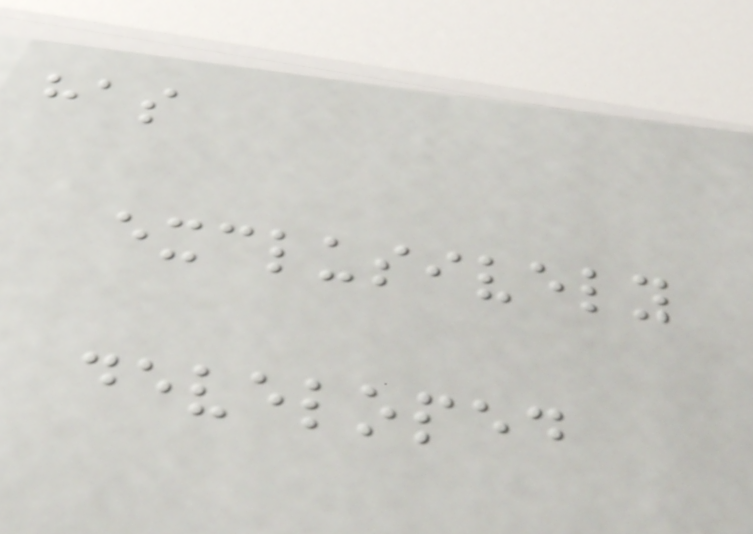has
exclusively
developed
